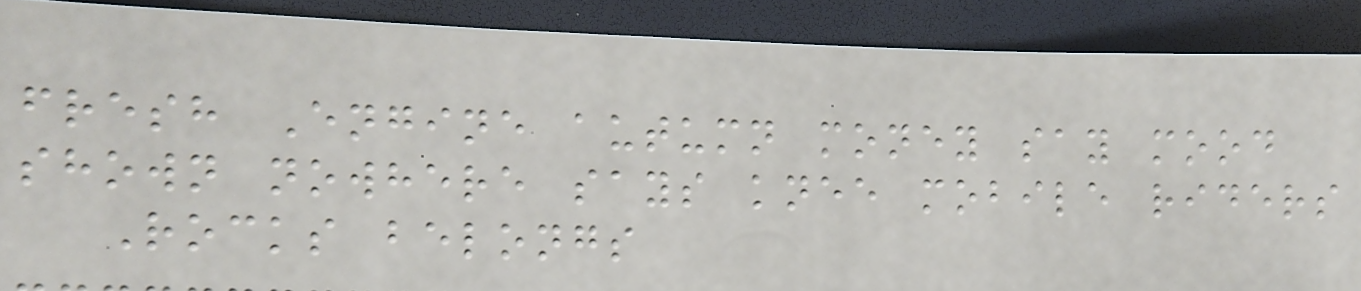fresh Engine autumn money say mood
shown nowhere says knee mobile riders
Rocks belongs
